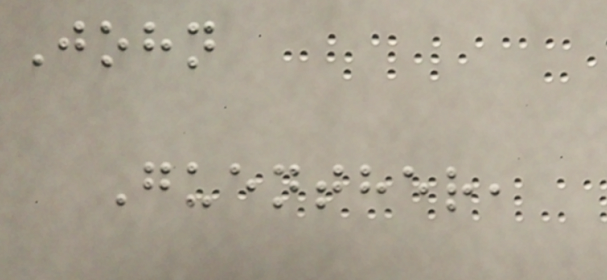John
Guenther,
